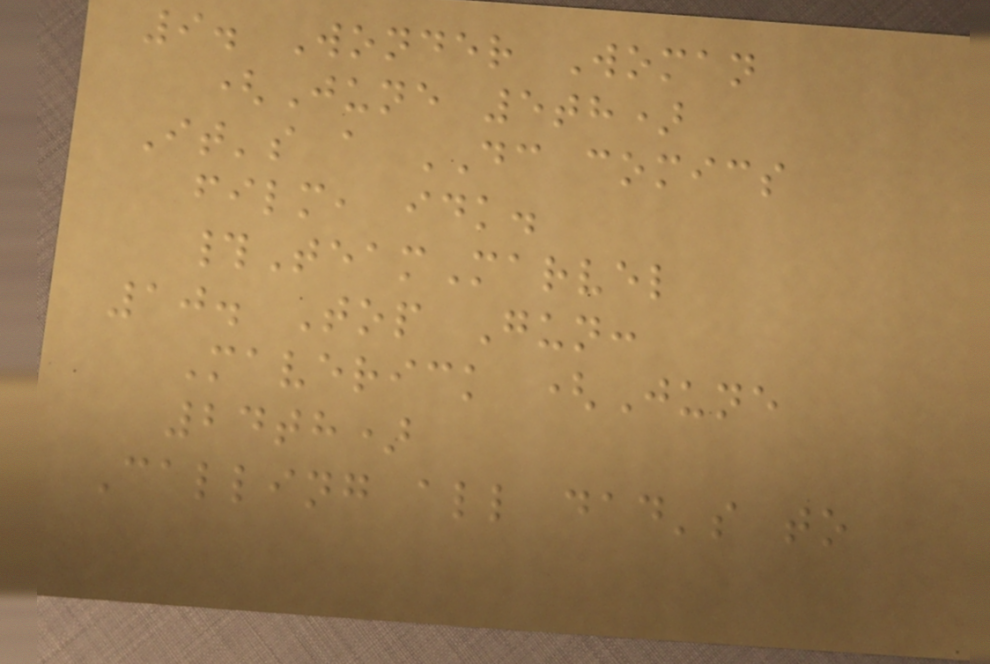9. Wonder Woman
(June 5th)
It's a DC comics
film, idk.
#TeamMarvel
10. Top Gun:
Maverick (June
24th)
Calling all dad's to
